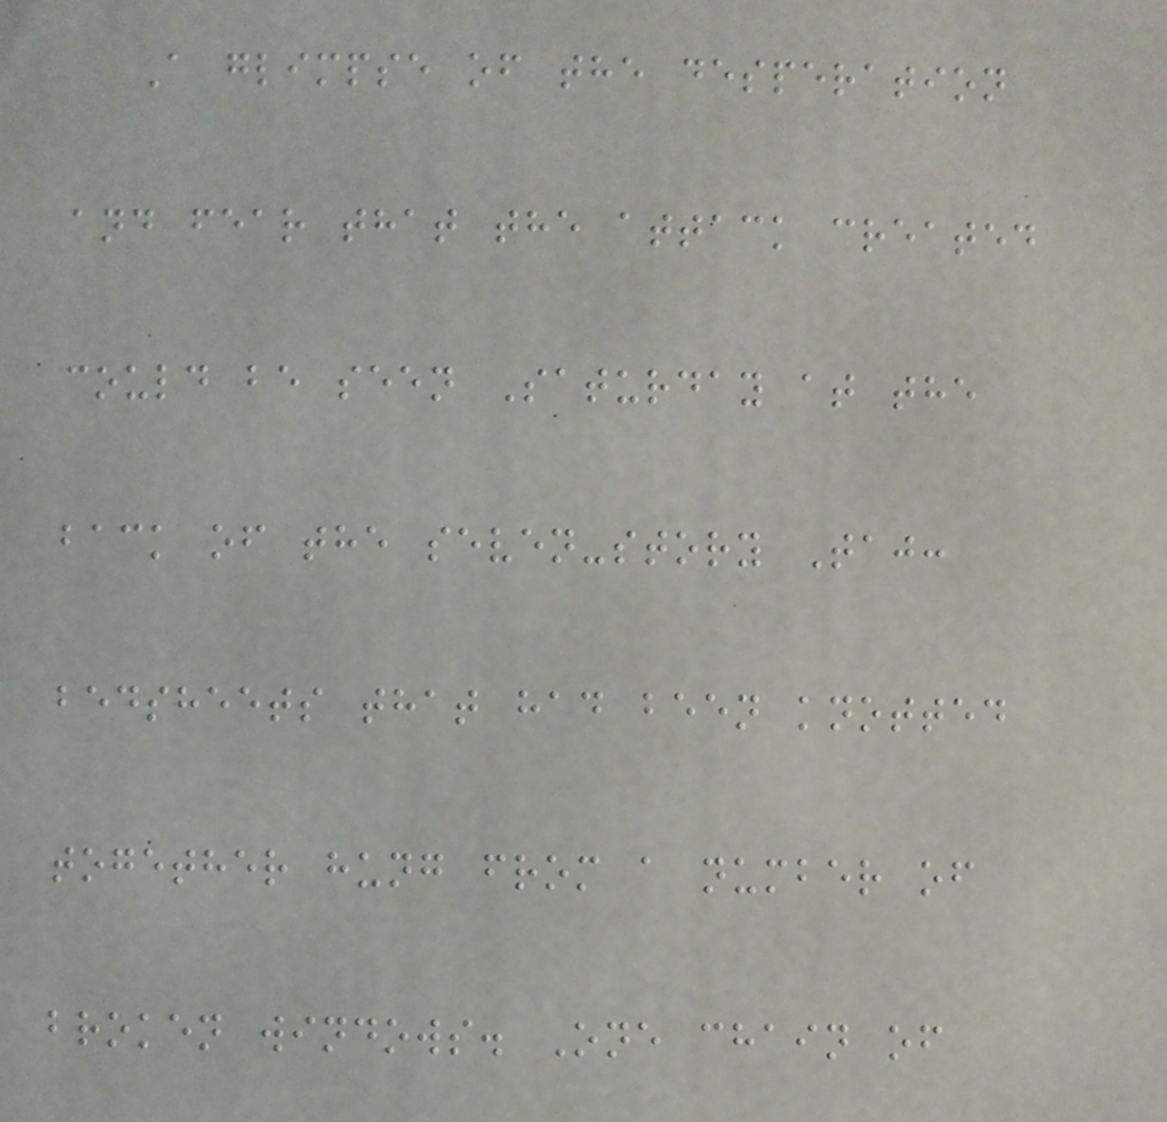A glimpse of the desperation
and fear that the attack created
could be seen Saturday at the
back of the seven-story Taj:
bedsheets that had been knotted
together hung from a number of
broken windows. One chain of
